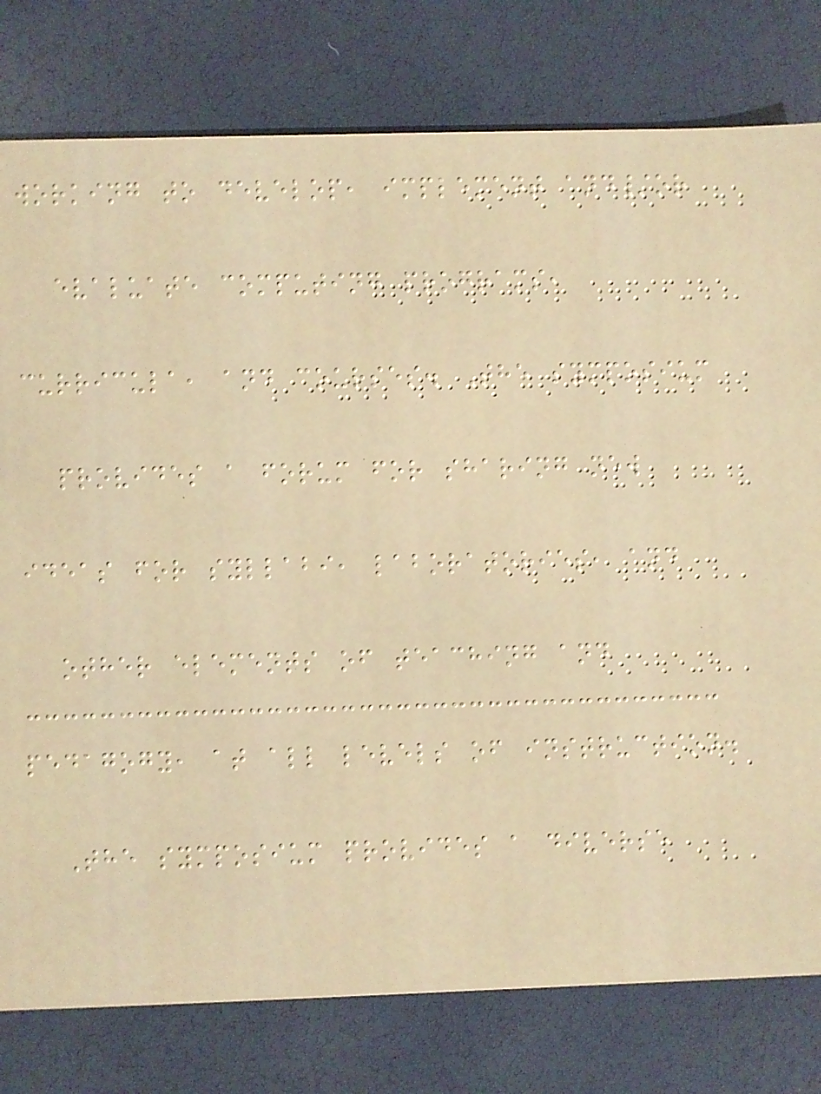working to develop, implement and/or
evaluate computing programs,
curricula, and courses. The symposium
provides a forum for sharing new
ideas for syllabi, laboratories, and
other elements of teaching and
pedagogy, at all levels of instruction.
The symposium provides a diverse
